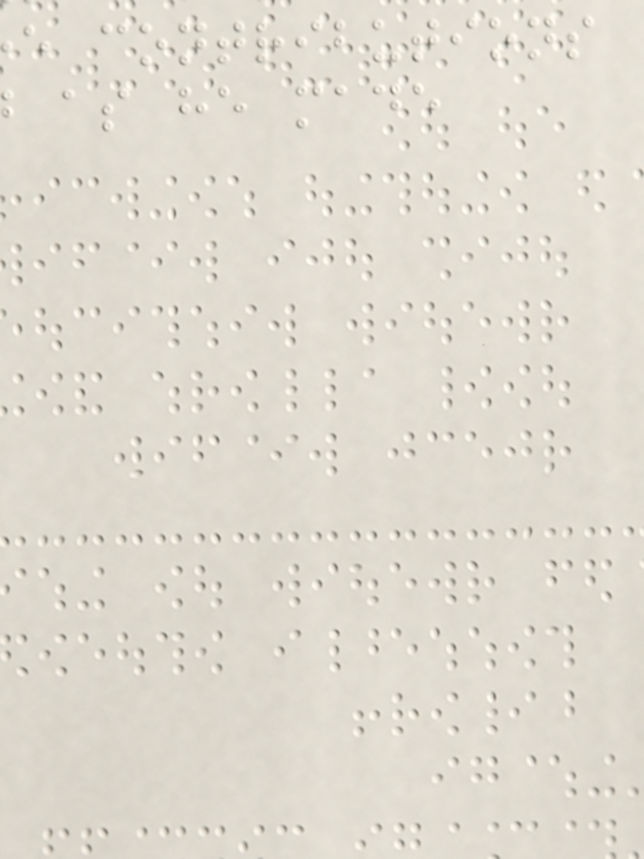e contributions
as he made
